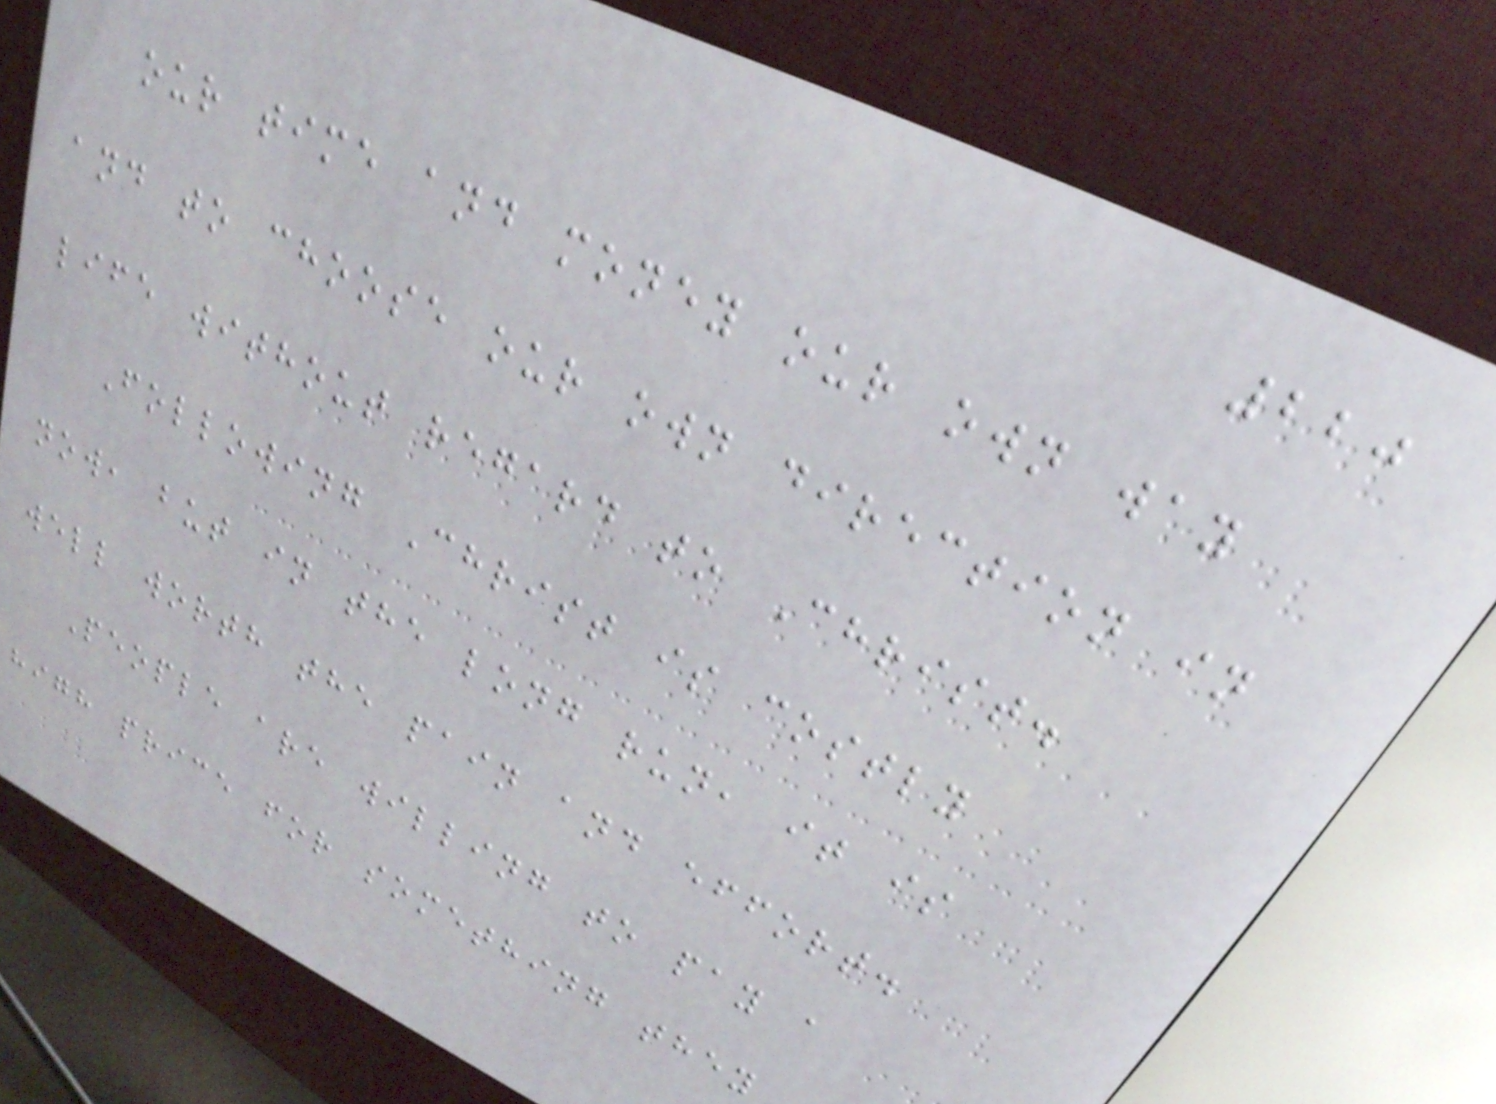220
our time and money our own way
and to choose our own direction in
life without regard to Christ.
Following Christ is costly
now, but in the long run, it is
well worth the pain and effort.
People are willing to pay a
high price for something they
